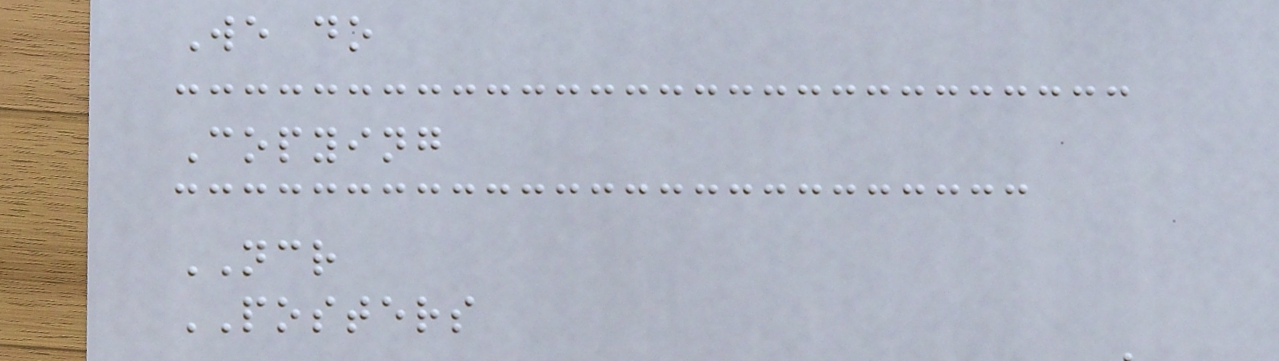We do
Copying
NCR
POSTERS
